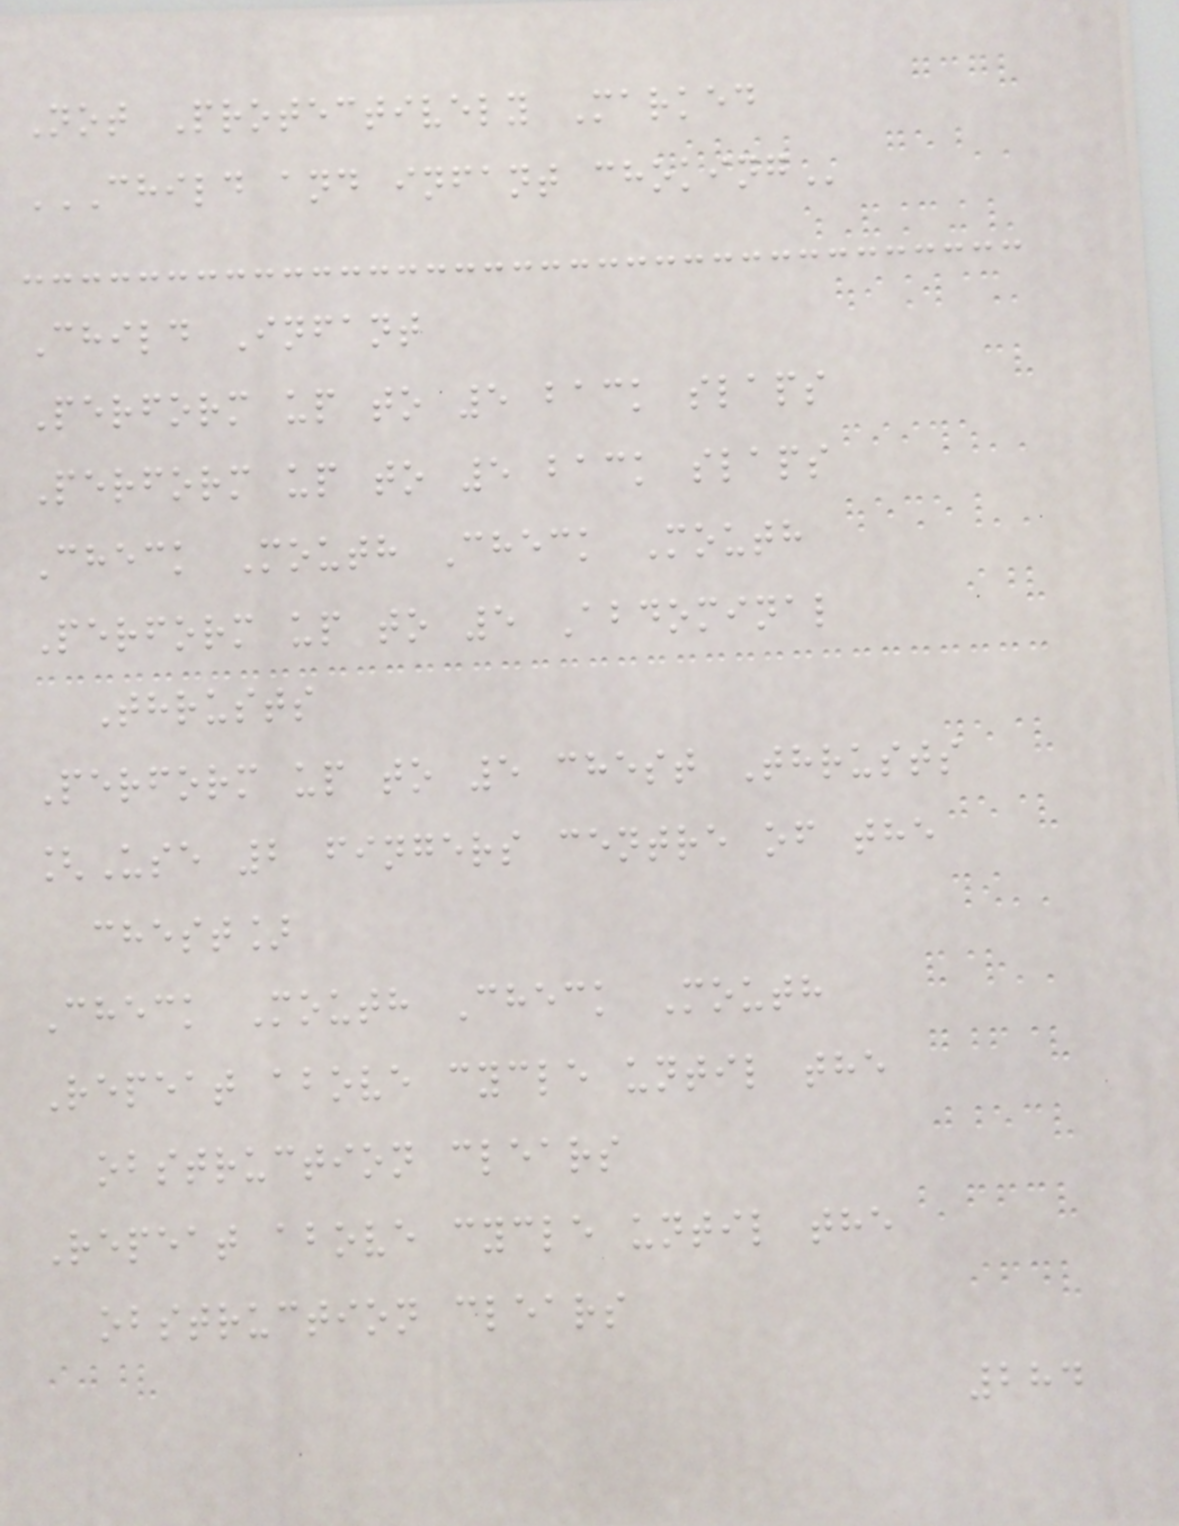Not Protectively Marked
CHILD AND INFANT CHOKING
Child Infant
Perform up to 5 back slaps
Perform up to 5 back slaps
Check Mouth Check Mouth
Perform up to 5 Abdominal
Thrusts
Perform up to 5 chest Thrusts
[Use 2 fingers centre of the
chest]
Check Mouth Check Mouth
Repeat above cycle until the
obstruction clears
Repeat above cycle until the
obstruction clears
284
